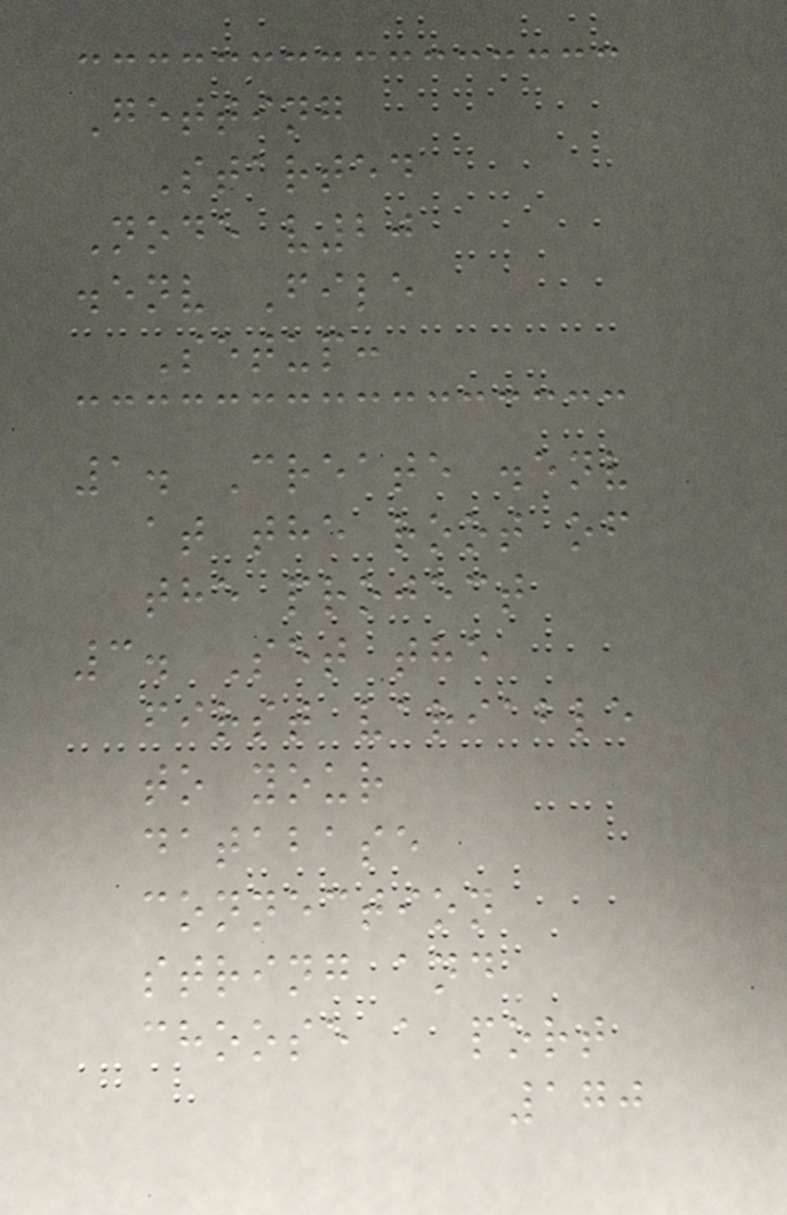Getting
Started
Node v20
.env File
Setup:
1. Create .env
at the root of
the project
3. Set the
first variable
to your
database
connection
string and
choose a port
170
